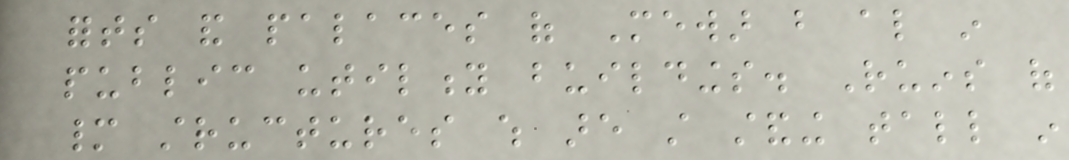forts and palaces of Mewar but also in
public utility buildings. Ruins of
many structures which are still standing tall in
